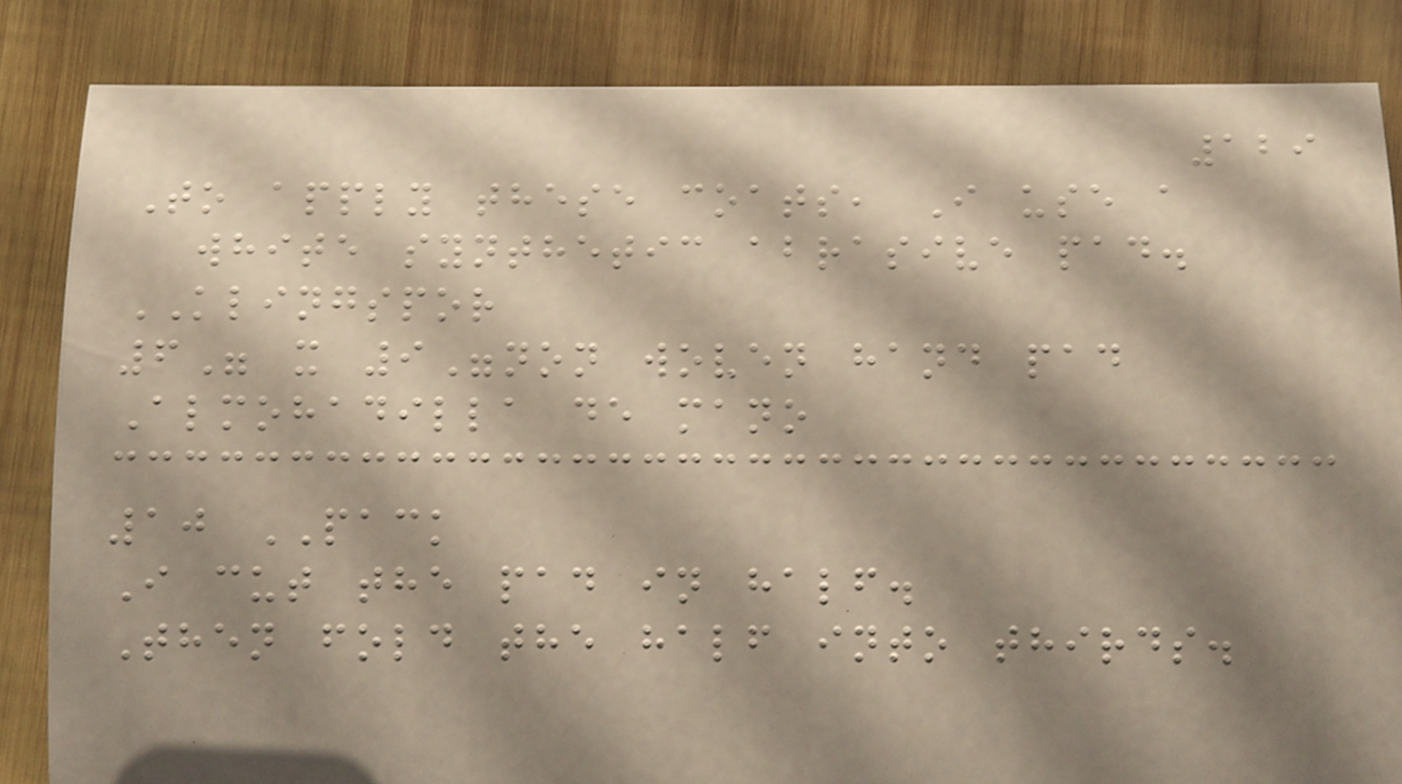129
To apply these coats, I use a
white synthetic abrasive pad.
KLINGSPOR
6" x 9"non woven hand pad
Almohadilla de mano
10 PACK
I cut the pad in half.
Then fold the half into thirds.
